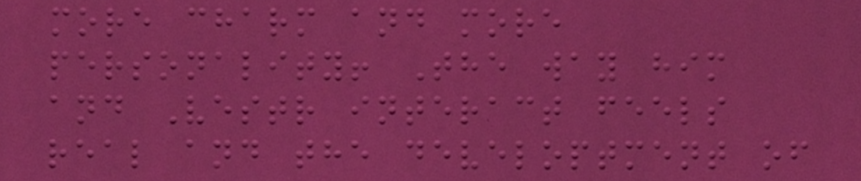more charm and more
personality! The way him
and Vestr interact feels
real and the developtment of
